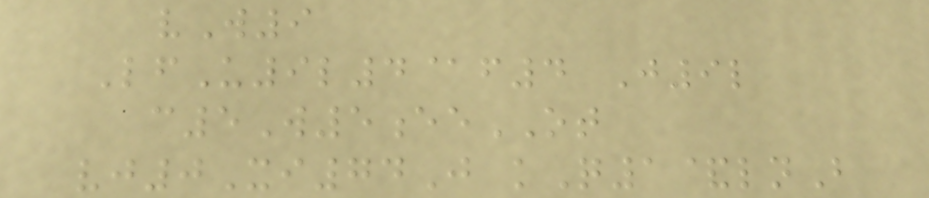vW9
LfU9l4@f4 J9l
c5W5eeOT
vj0Xi74J kQ1&lnB
